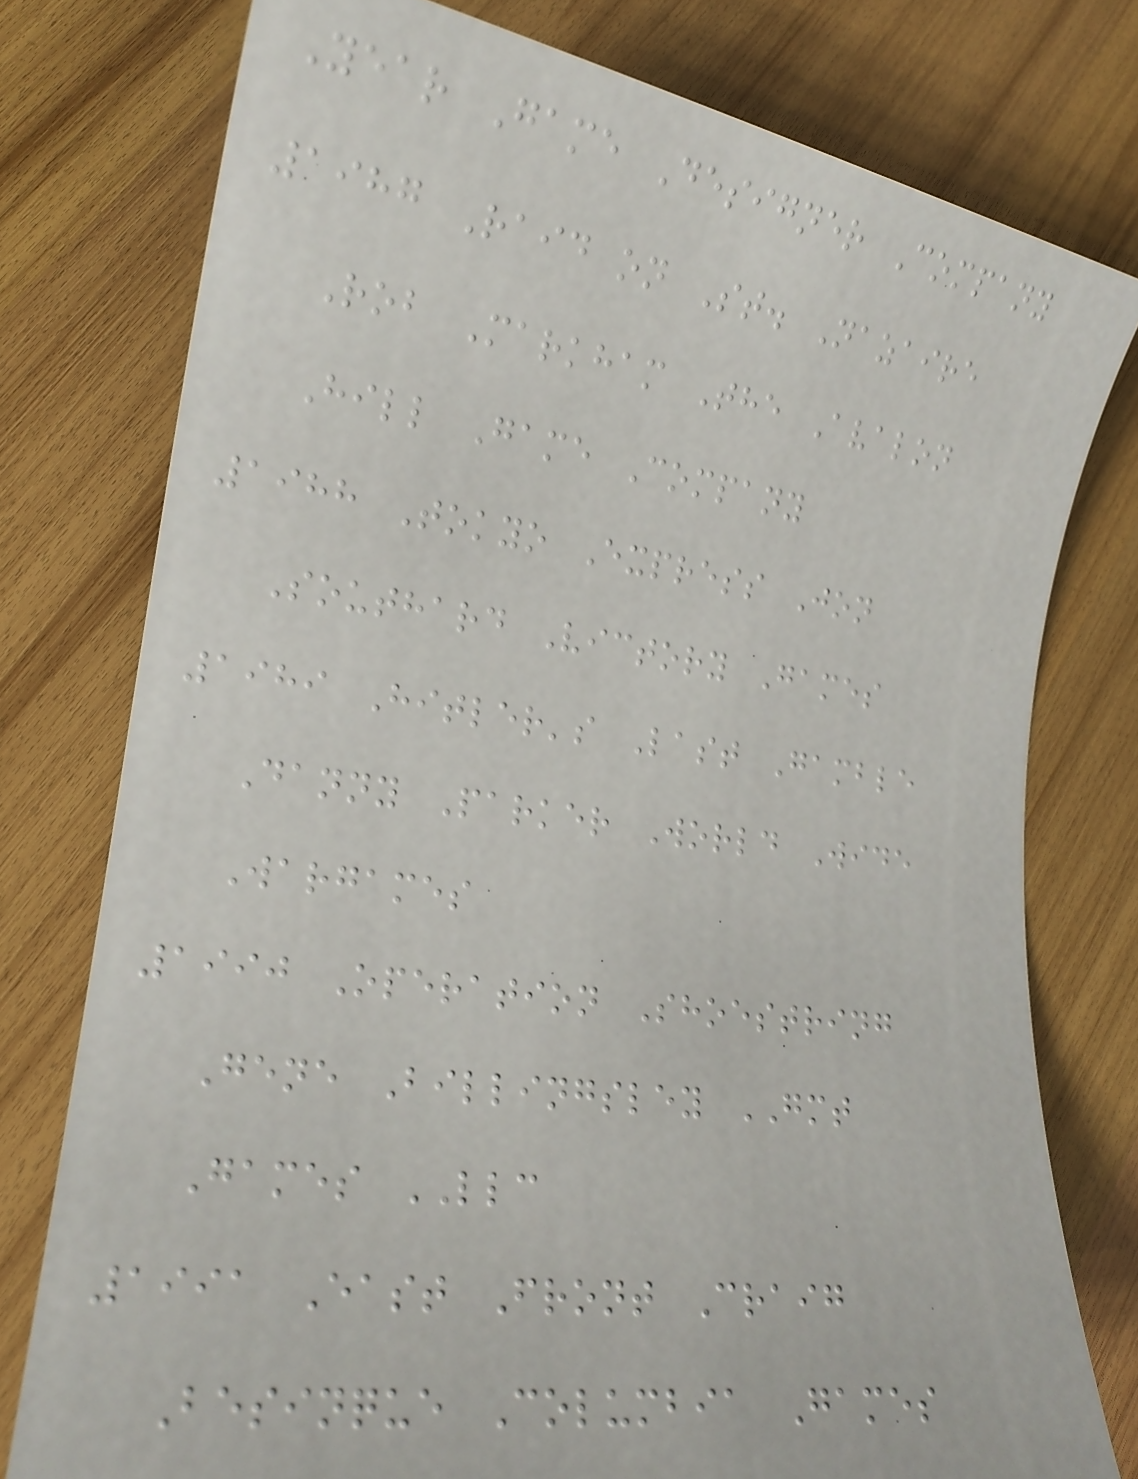Year Game Designer Company
1987 Raid on St. Nazaire
Rob Markham The Avalon
Hill Game Company
1988 Tokyo Express Jon
Southard Victory Games
1989 Hitler's Last Gamble
Danny Parker World Wide
Wargames
1990 Operation Shoestring
Gene Billingsley GMT
Games LLC
1991 East Front Craig
Besinque Columbia Games
